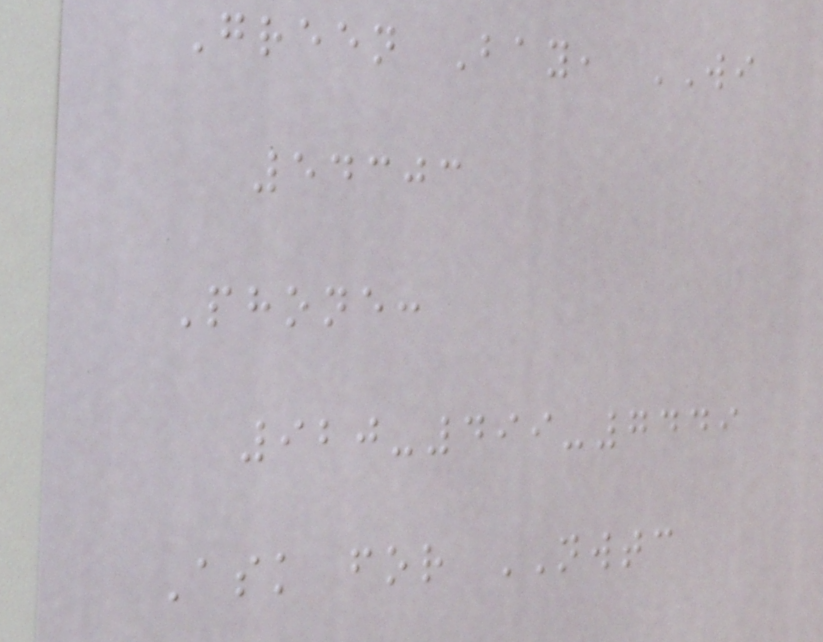Green Bay, WI
54303
Phone:
920-499-7449
Ask for NWTC
